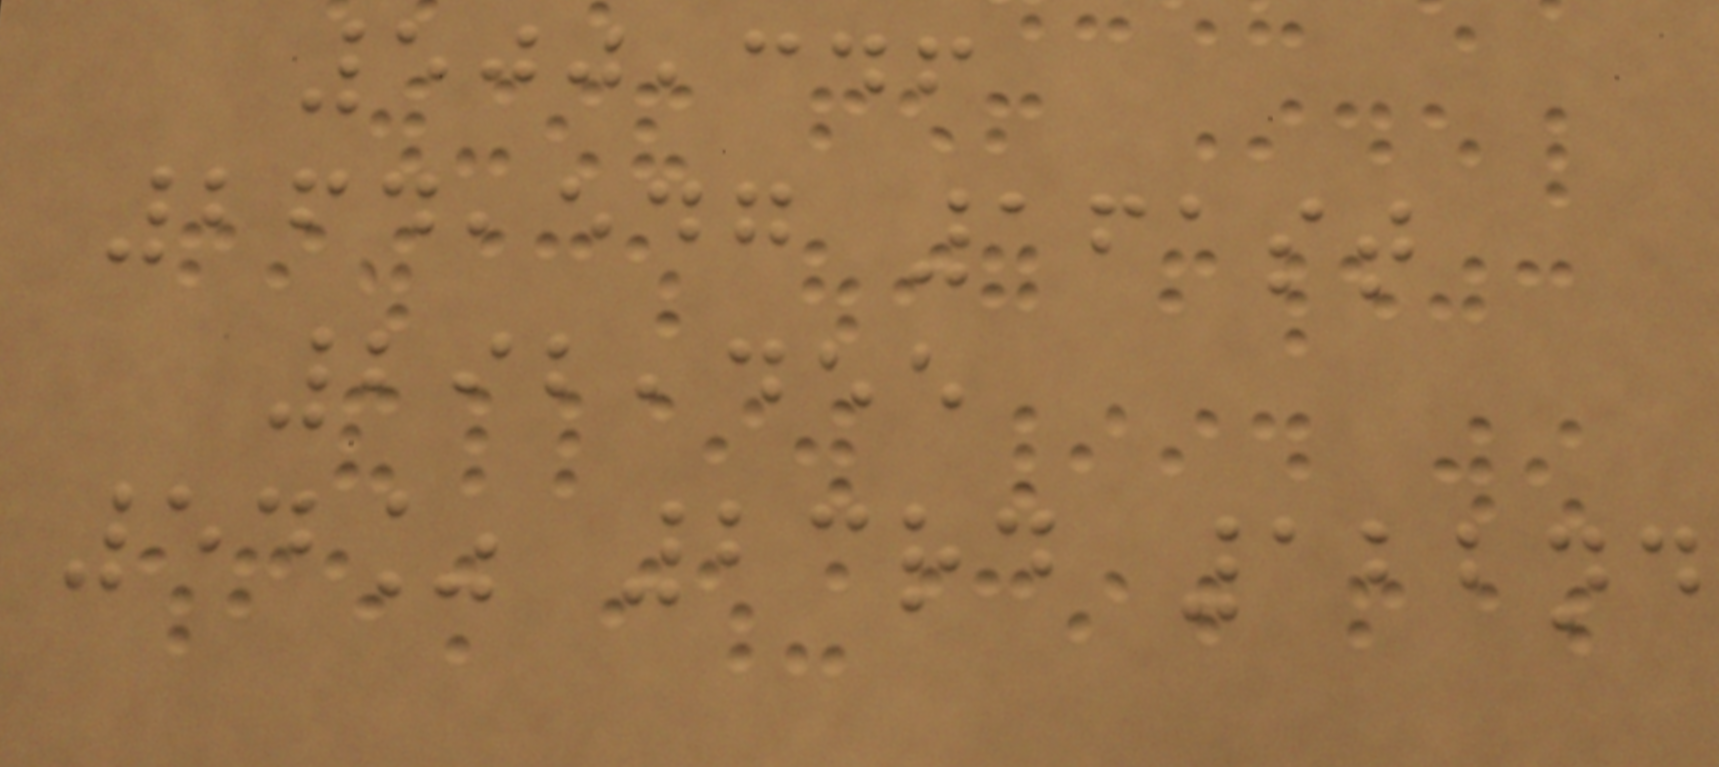500,346
264,547 161st
292,455
54% 23rd 122nd
